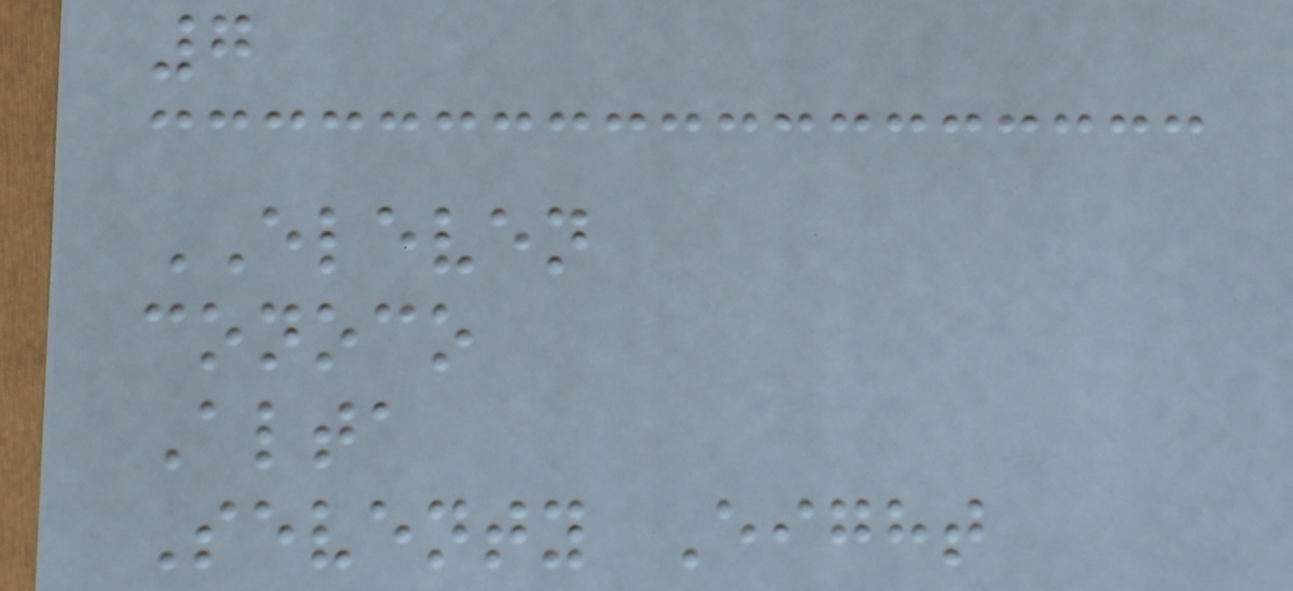7
ELEVEN
conoco
Alta
Seventy Eight
